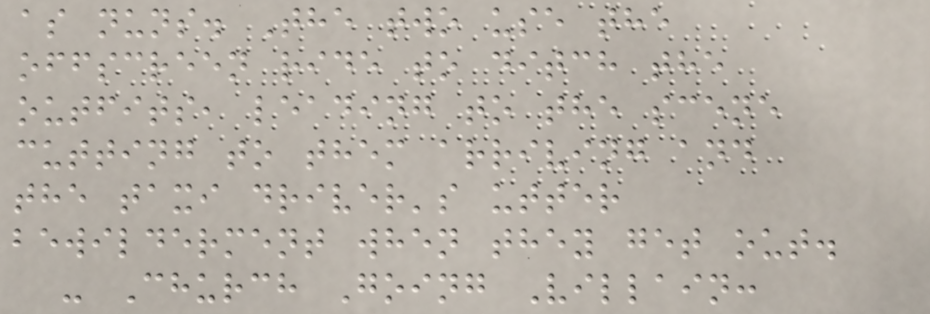as nuns. The two use the
offscreen ride to ditch the
outfits, leading to the scene
cutting to them arriving and
the taxi driver's utter
bewilderment when they get out.
- Church Going Villain:
